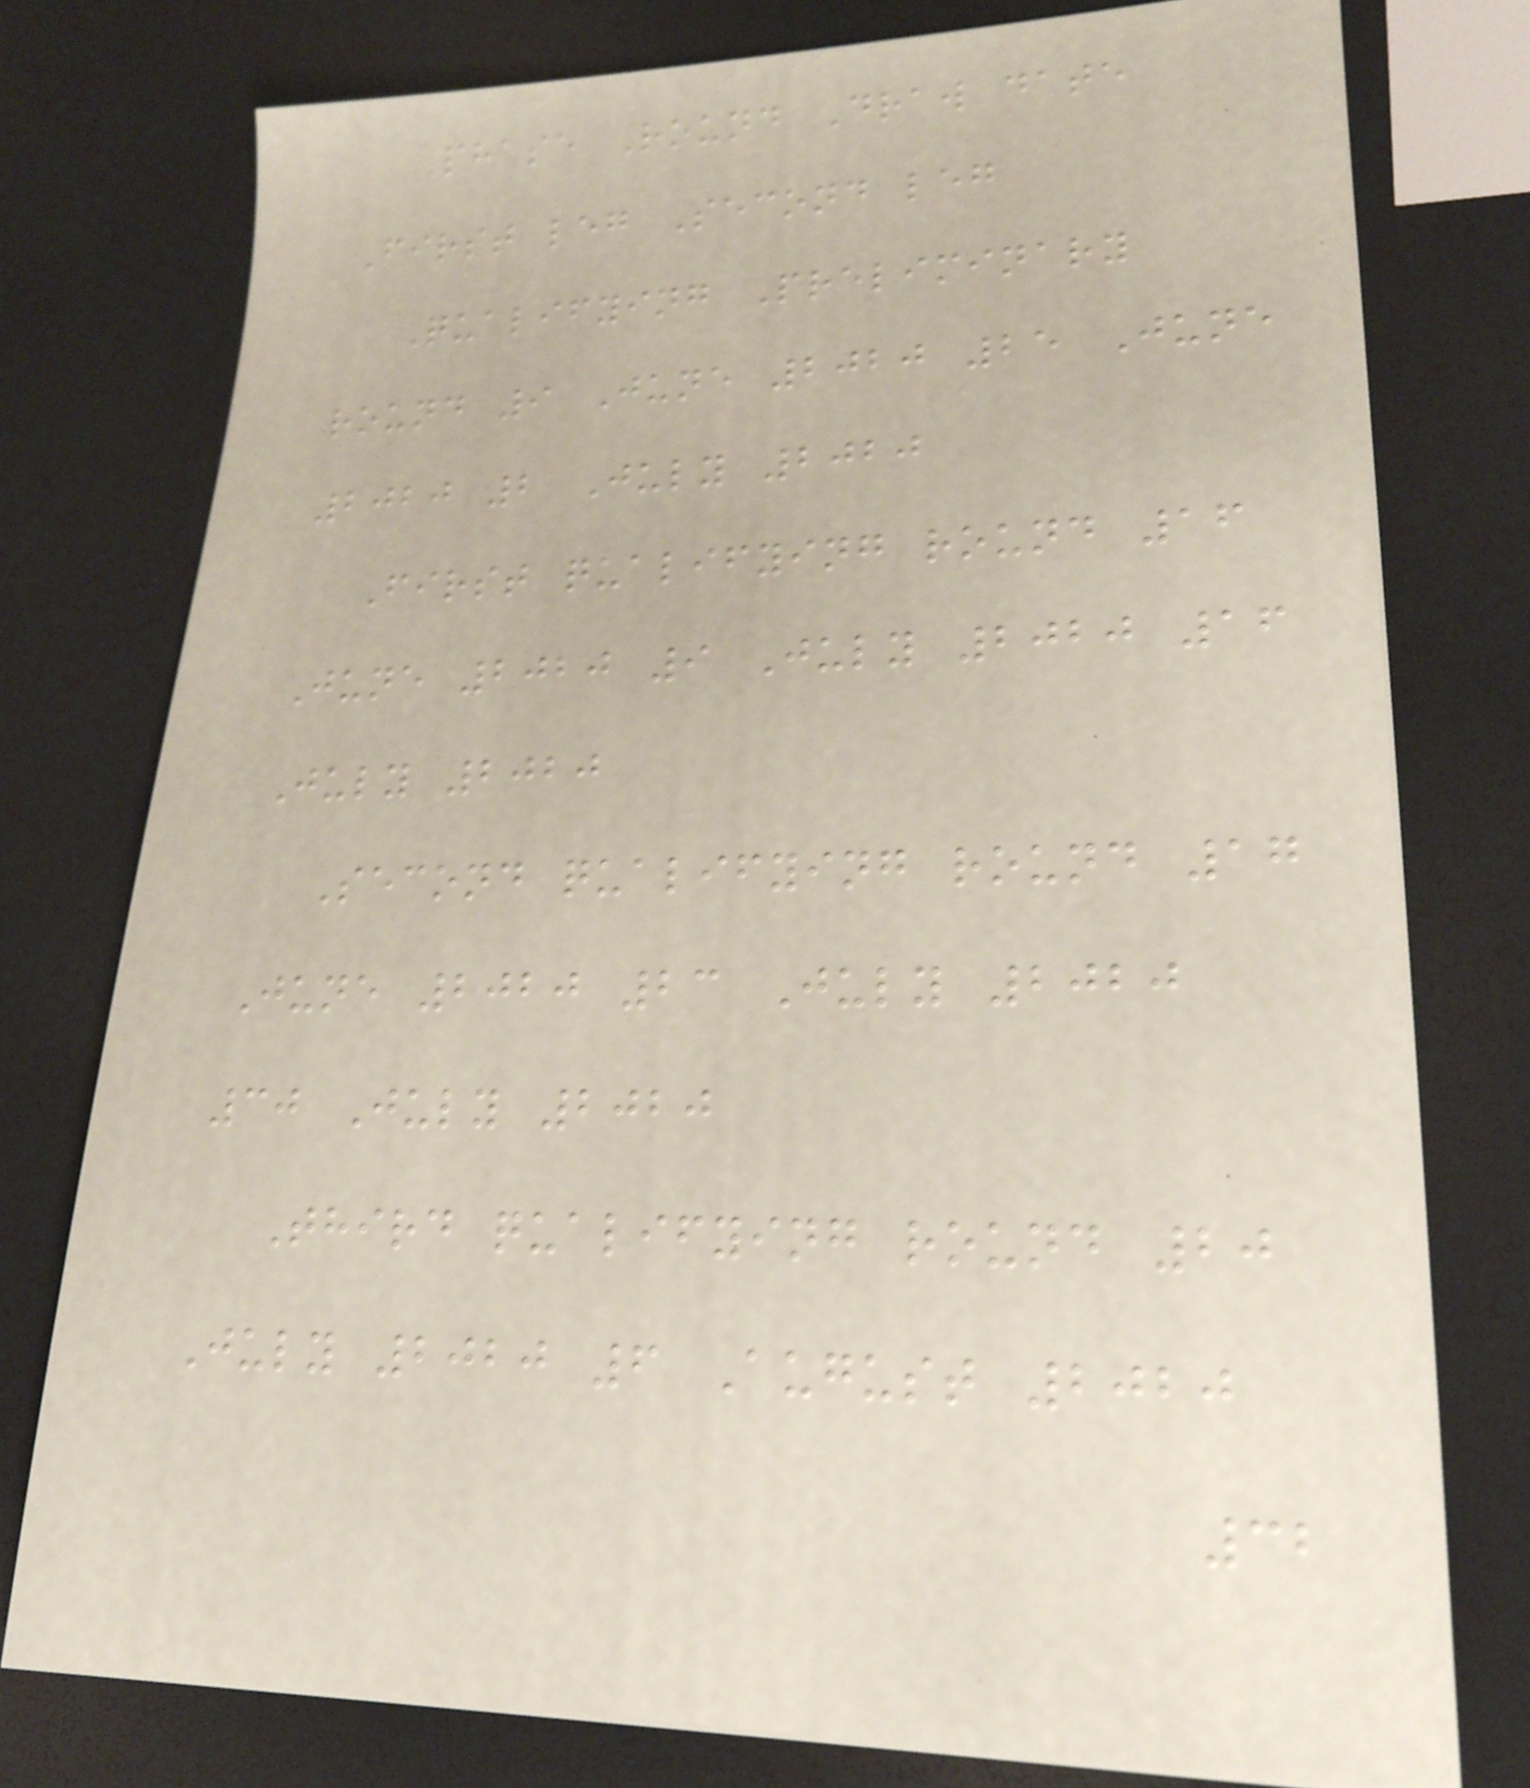Phase Round Draw date
First leg Second leg
Qualifying Preliminary
round 9 June 2020 25 June
2020 2 July 2020
First qualifying round 16
June 2020 9 July 2020 16
July 2020
Second qualifying round 17
June 2020 23 July 2020
30 July 2020
Third qualifying round 20
July 2020 6 August 2020
32
